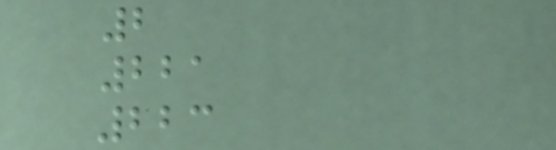2
221
223
